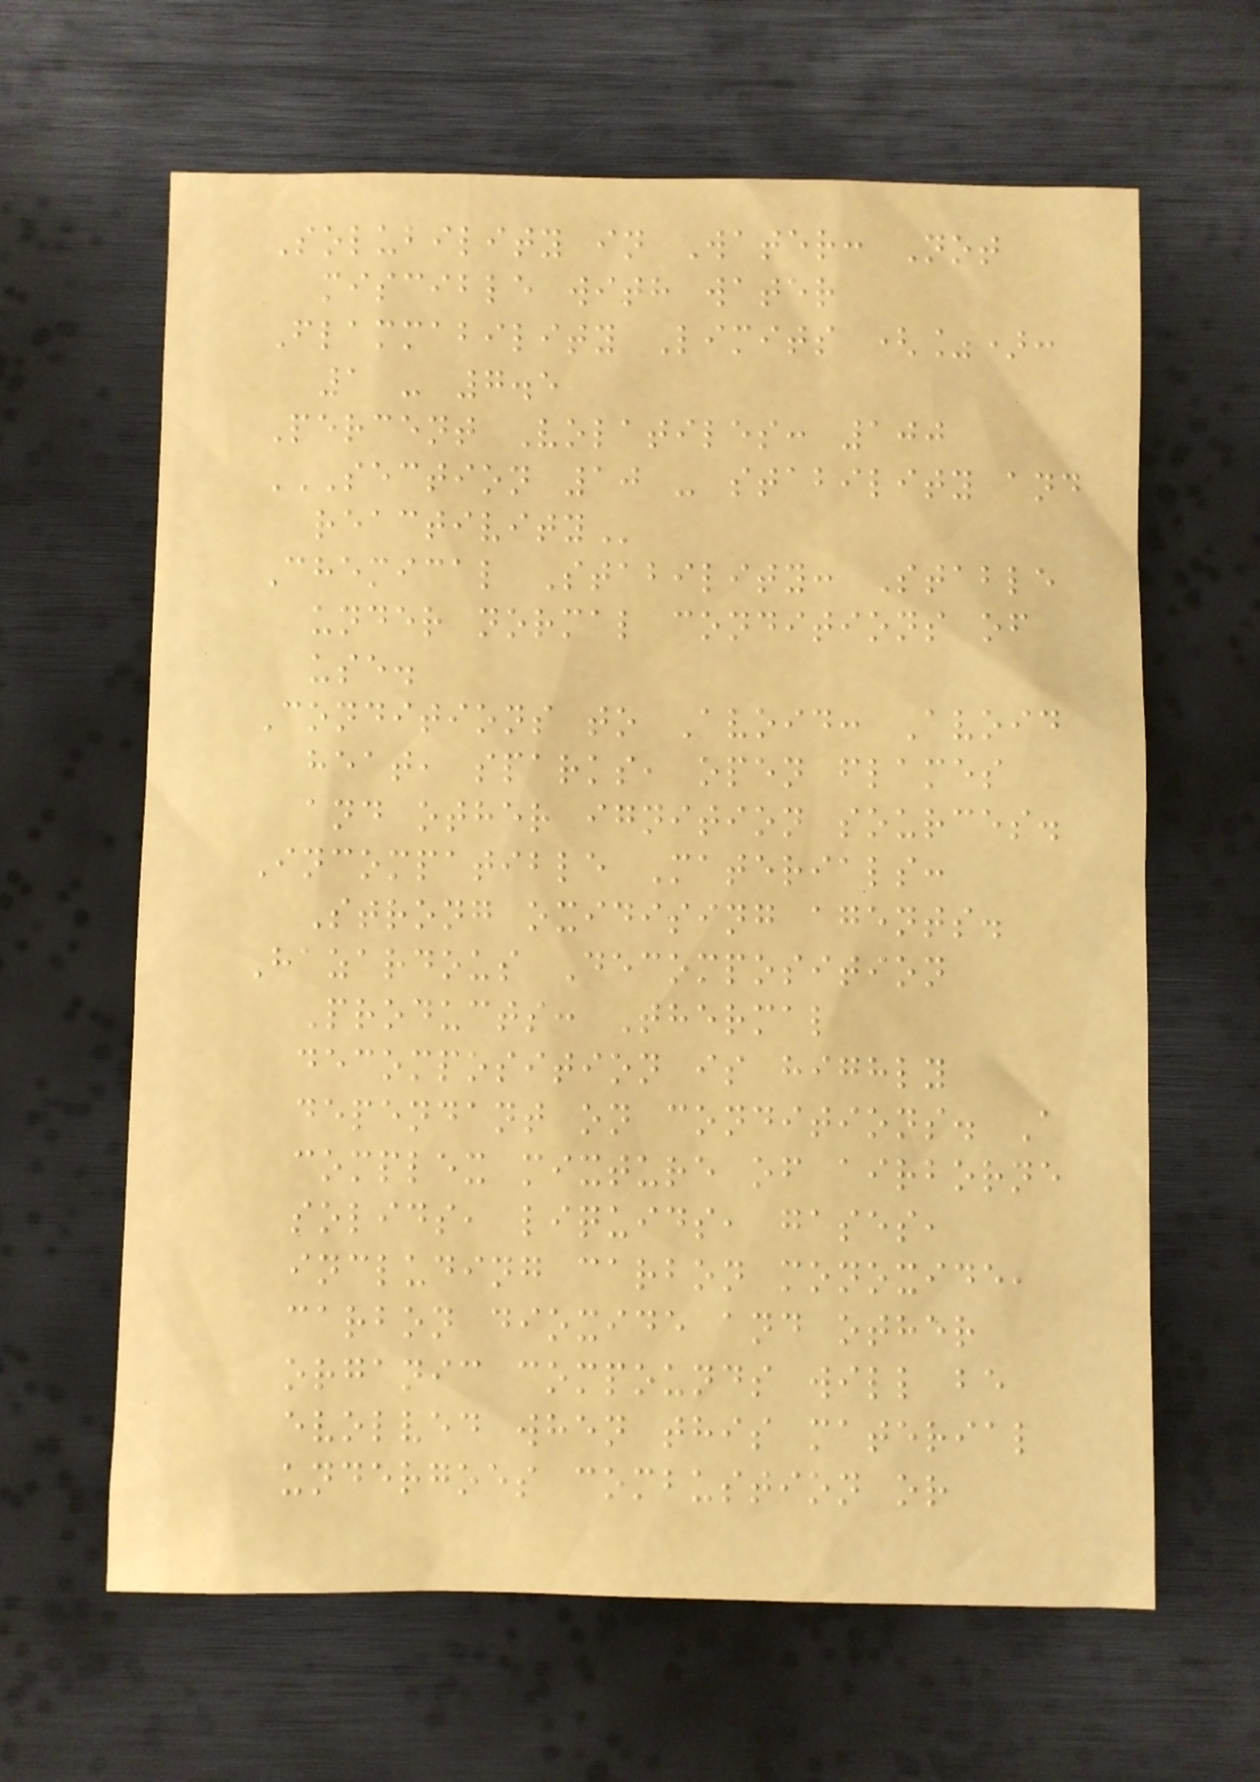Solubility in Water: Not
miscible with water
Flammability Limits (%):
1 - 7.5
Percent Volatiles: 100
SECTION 10 - STABILITY AND
REACTIVITY
Chemical Stability: Stable
under normal conditions of
use.
Conditions to Avoid: Avoid
heat, sparks, open flames
and other ignition sources.
Incompatible Materials:
Strong oxidising agents.
Hazardous Decomposition
Products: Thermal
decomposition is highly
dependant on conditions. A
complex mixture of airborne
solids, liquids, gases,
including carbon monoxide,
carbon dioxide and other
organic compounds will be
evolved when this material
undergoes combustion or
